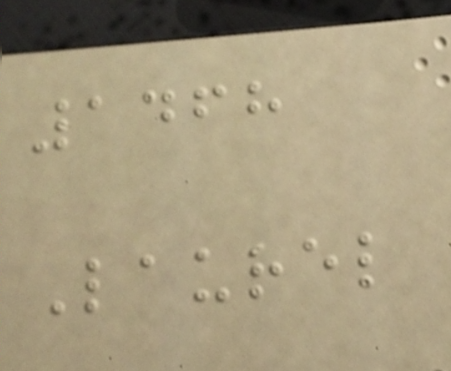1468
Laurel
